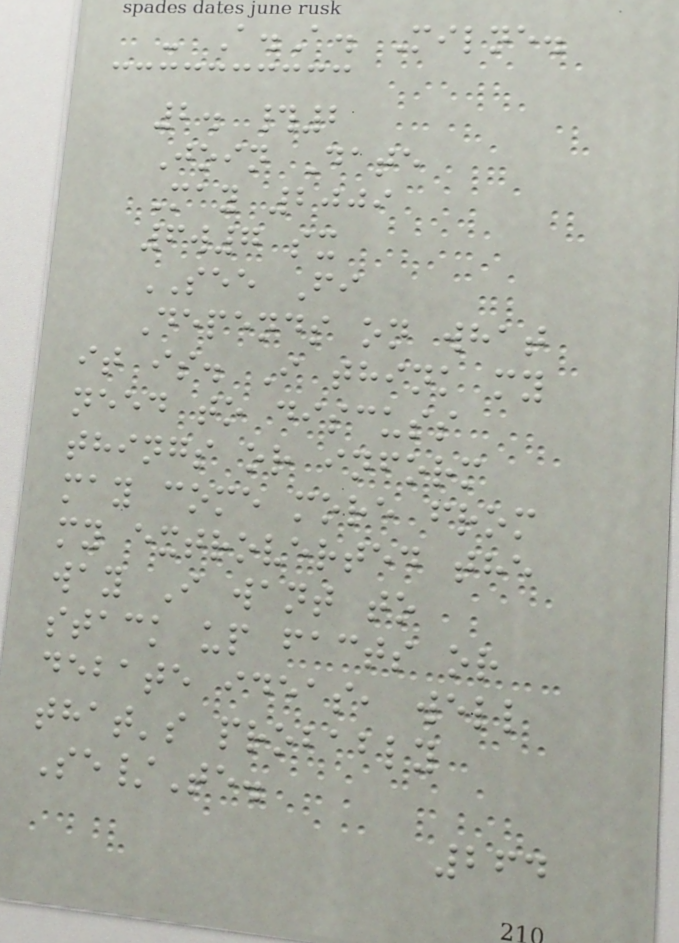- A.A. Milne.
2. #2
Join Date
May 2009
6w7 sx
SEE Fi
Depends on what
it is. I think my
need to discuss
things or inform
may come more from
my extroverted the
way I want to
stack up facts or
debate ideas, well
that's probably
Se/Te.
264
